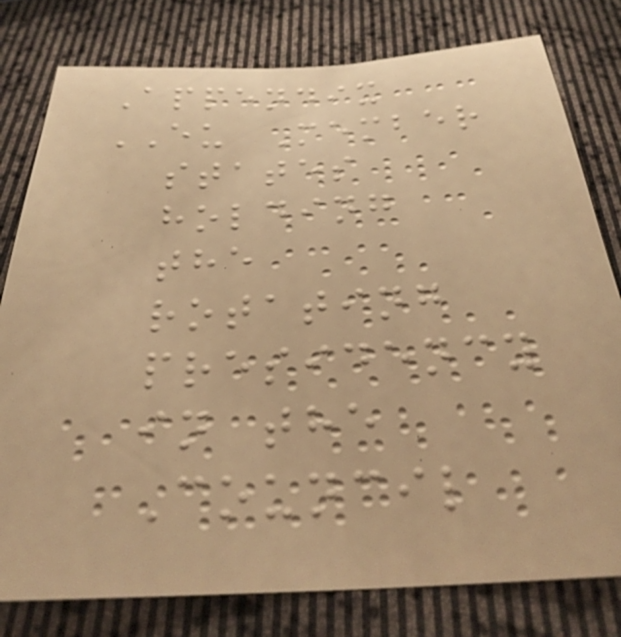Appendix
EU Member
states
holding
the
rotating
presidency
in the
Council
